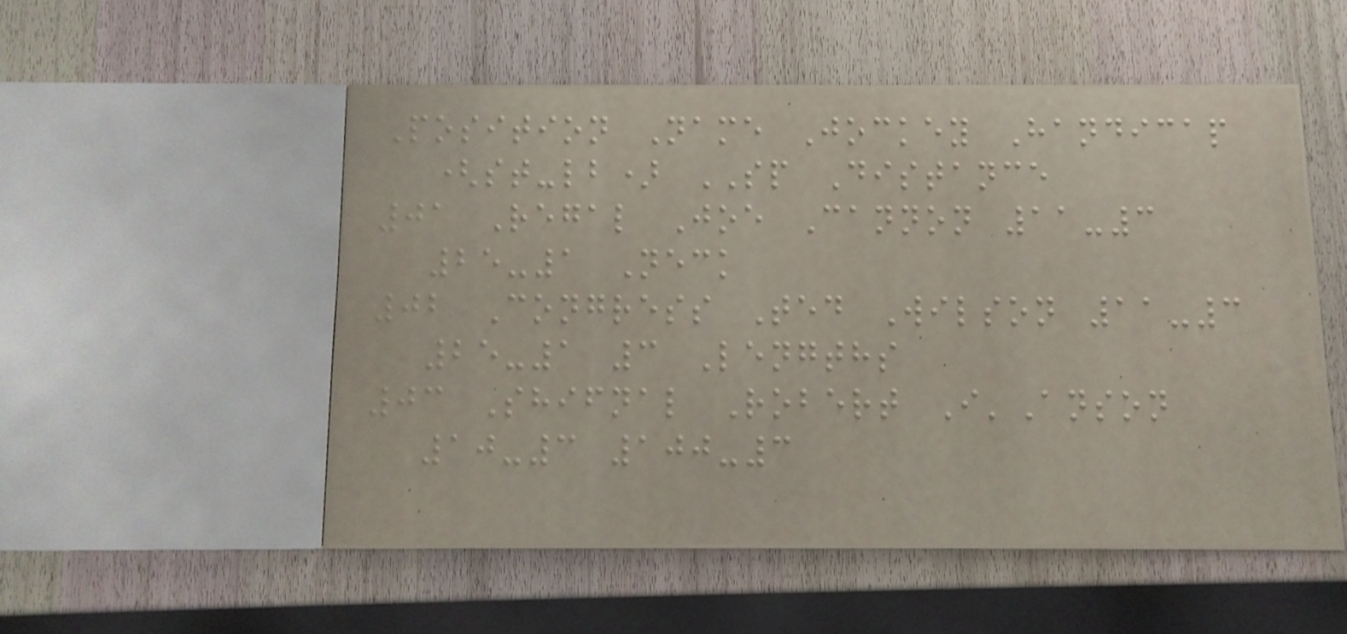Position Name Jockey Handicap
(st-lb) SP Distance
01 Regal Joe Cannon 11-3
25-1 Neck
02 Congress Ted Wilson 11-3
25-1 3 Lengths
03 Shifnal Robert I'Anson
10-3 100-3
